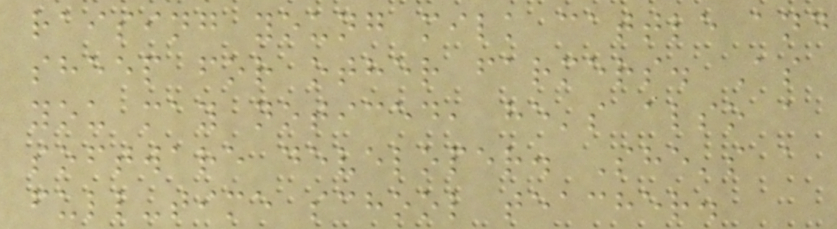raising young milk cattle and
sheep for other farmers. As
you may noticed, he's also a
software developer. She's a
full-time school teacher.
